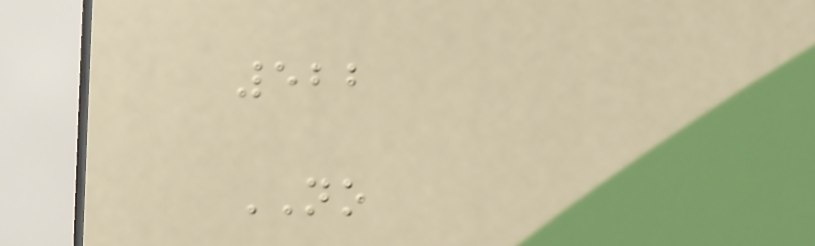522
NO
